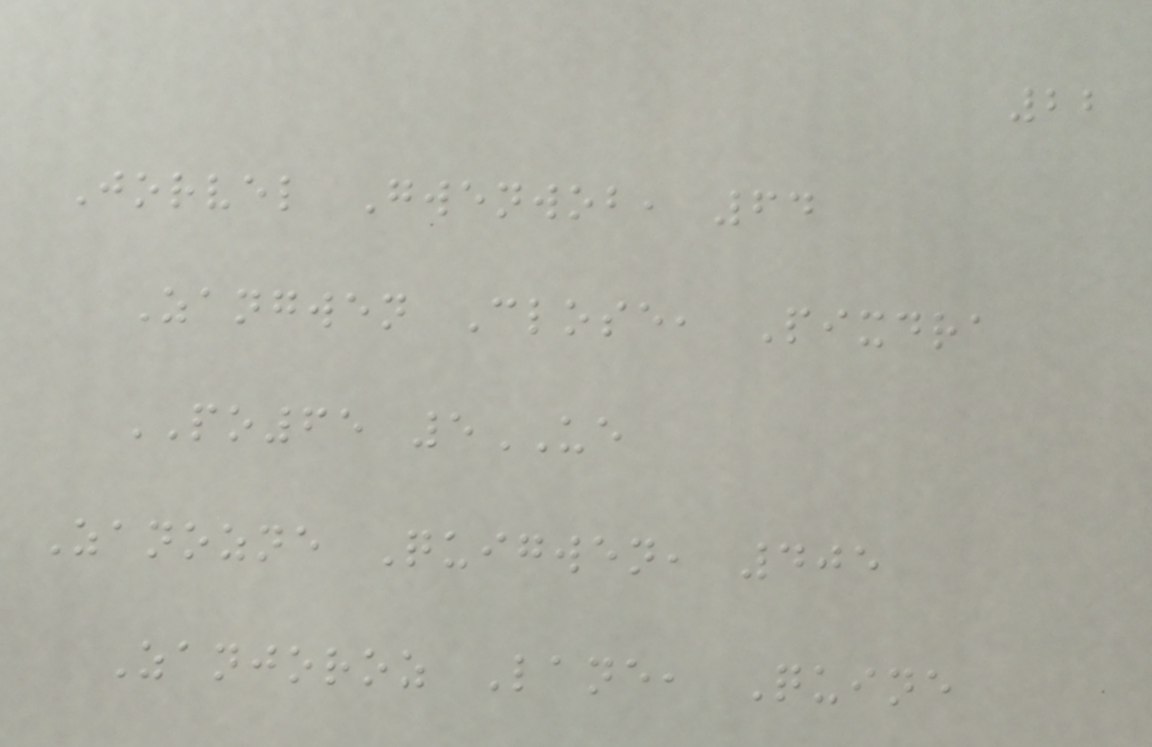22
Jorvel Gwenwob, 64
Zangwen Close, Pixdra
PO65 5UE
Zanozne Quigwen, 405
Zanjoroz Lane, Quine
